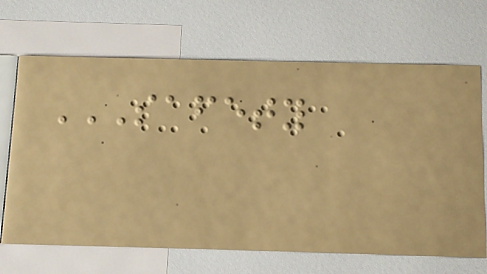SAFETY
